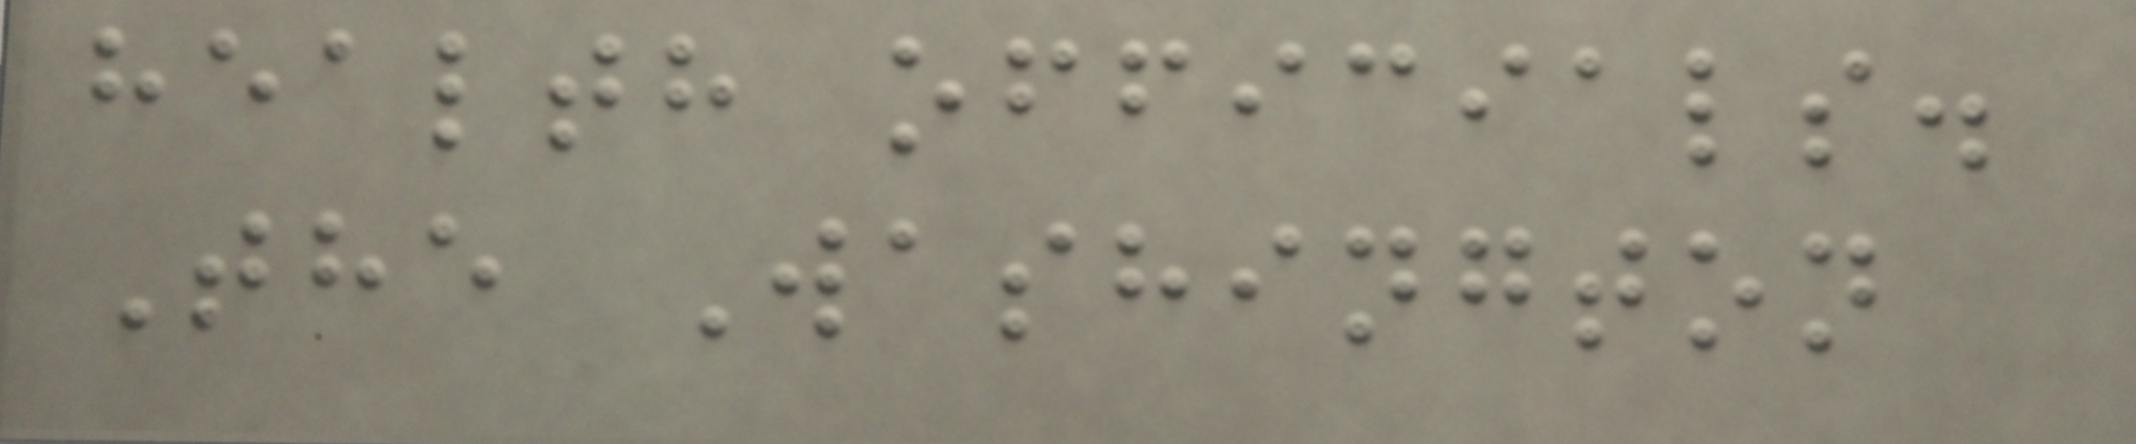health officials.
The Washington
